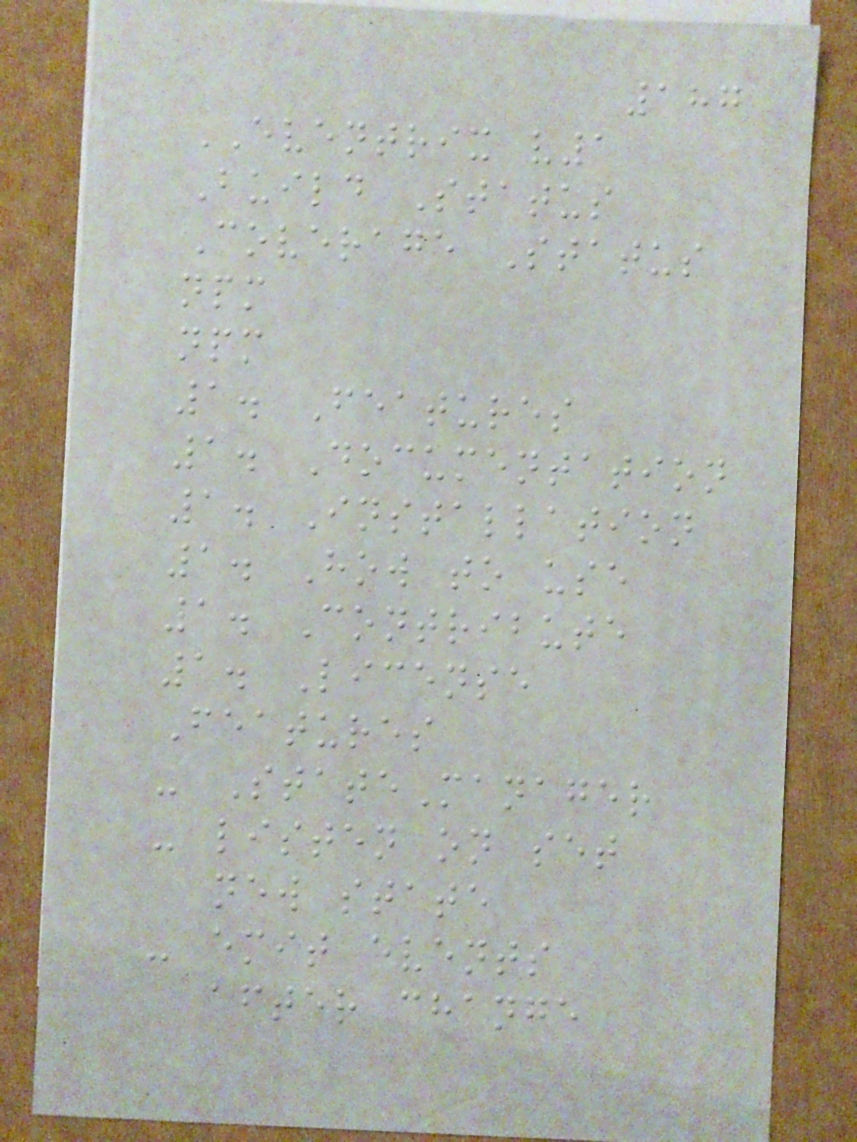187
EVENTRIX v1
Build Status
Coverage Status
npm
npm
1. Features
1. Documentation
1. Installation
1. How to use
1. Contribute
1. License
Features
- StateManager
- listen on set
new state
- emit events
after change
